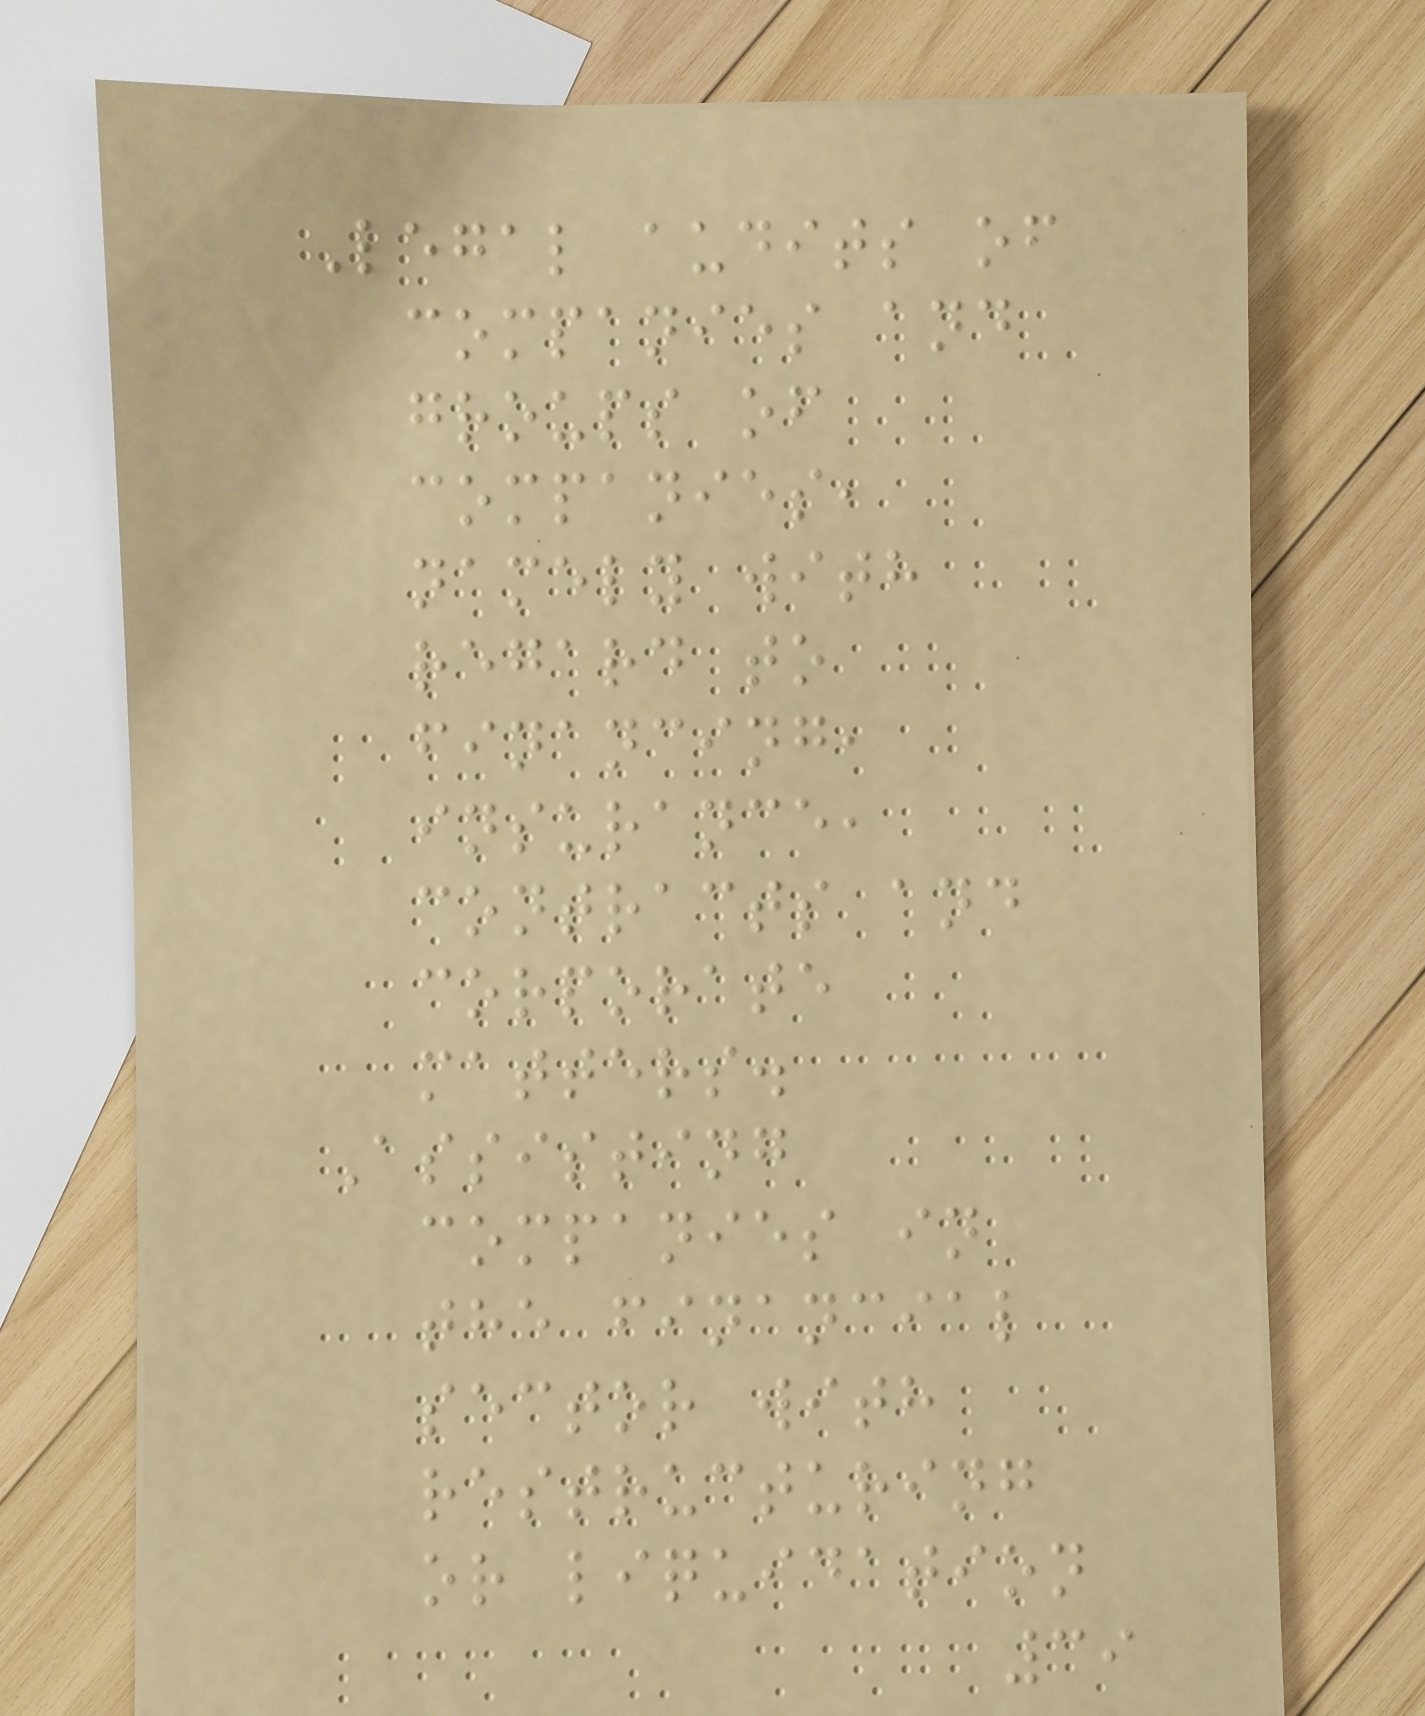Legal audits of
companies and
groups of
companies,
namely with
regard to
financing,
insurance,
contracts and
corporate
matters.
Assisting
companies in
the financial
sector with
restructuring
or liquidation
39
